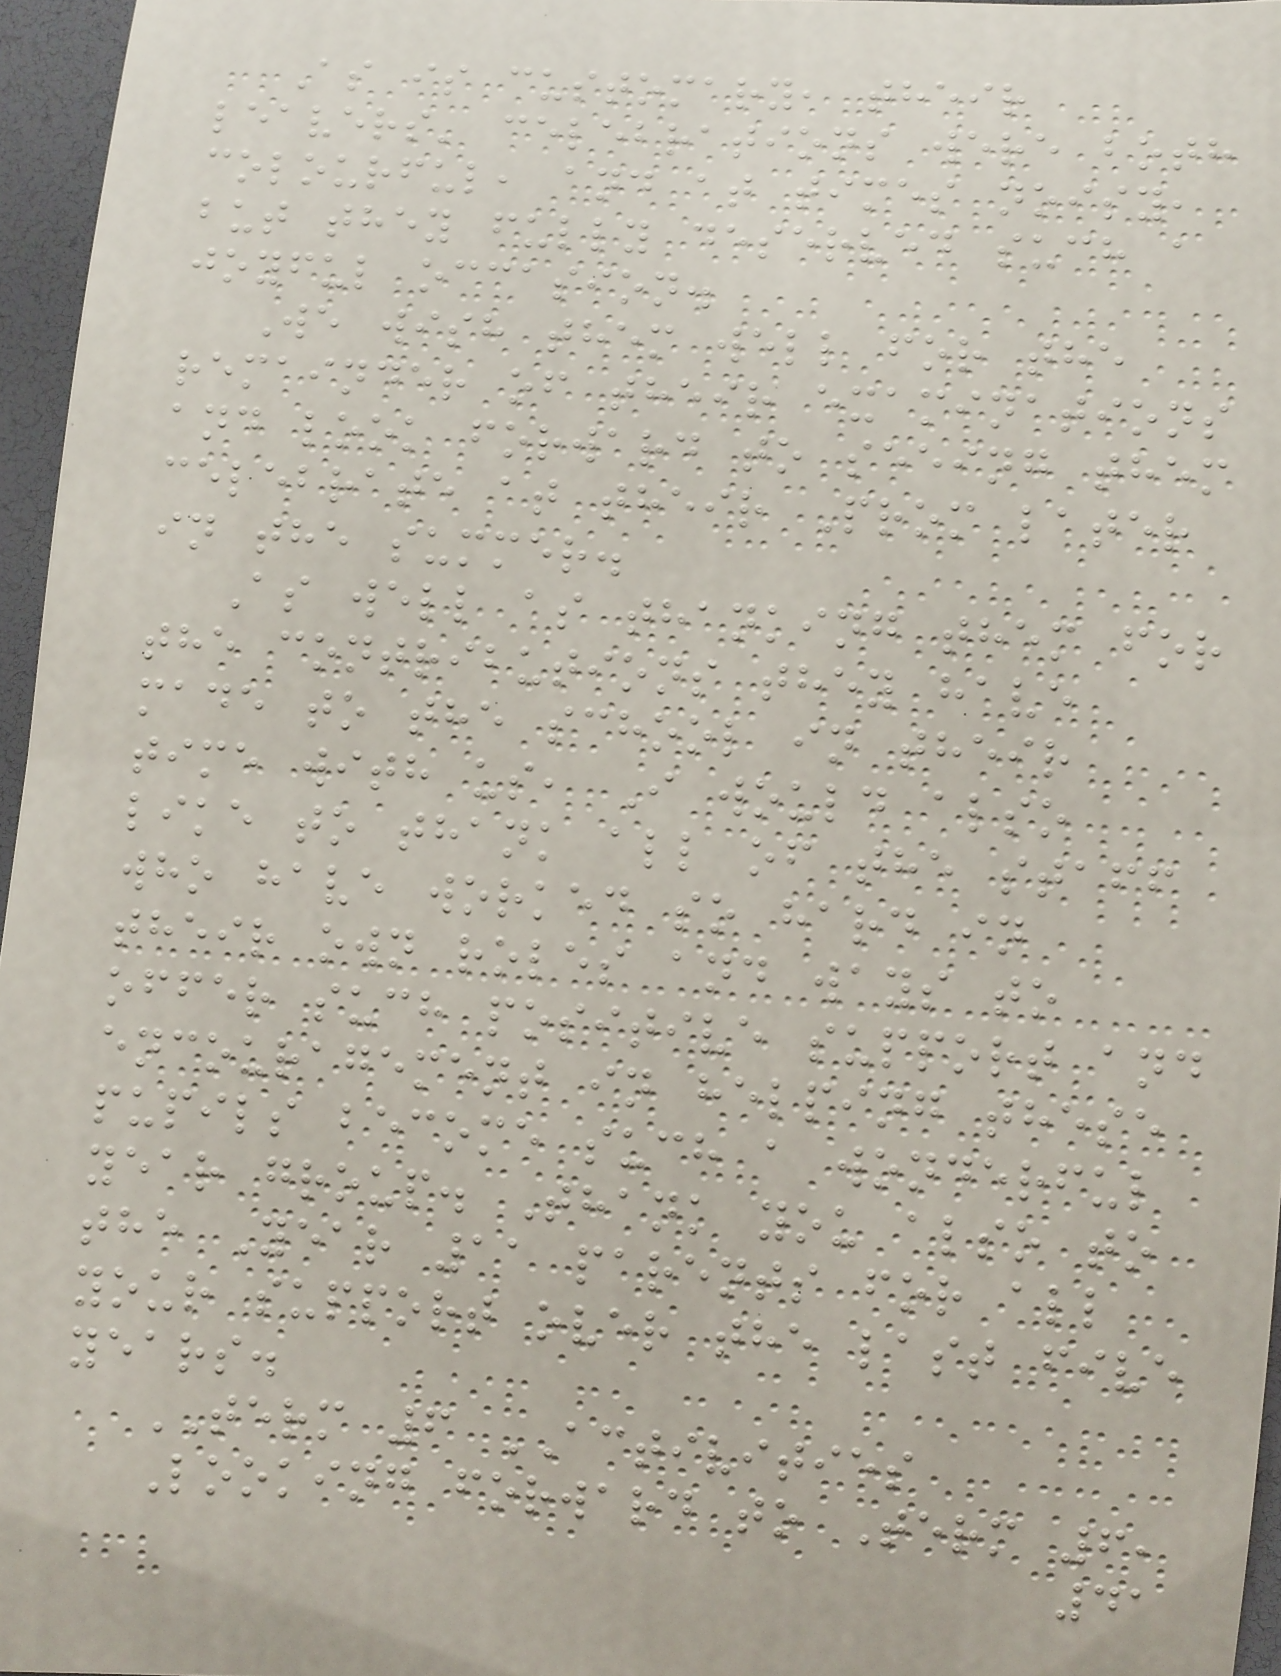As is customary, their
leavers' celebrations were both
colourful, and at times noisy,
but they fully deserved such a
joyful occasion.
We wish them well for the
remainder of their examinations
and look forward to seeing them
celebrate at their Prom later
in the summer.
As well as thanking them for
the contributions they have
made to the school in their
time with us, I would also
like to thank all of the staff
who have worked so hard in
their own roles and ways to
offer such positive support and
encouragement in helping these
pupils become such a wonderful
year group. Thank you also to
the Year 11 parents for all
your support over the last five
years.
TERM 6 ACTIVITIES
Looking forward to Term 6,
41
